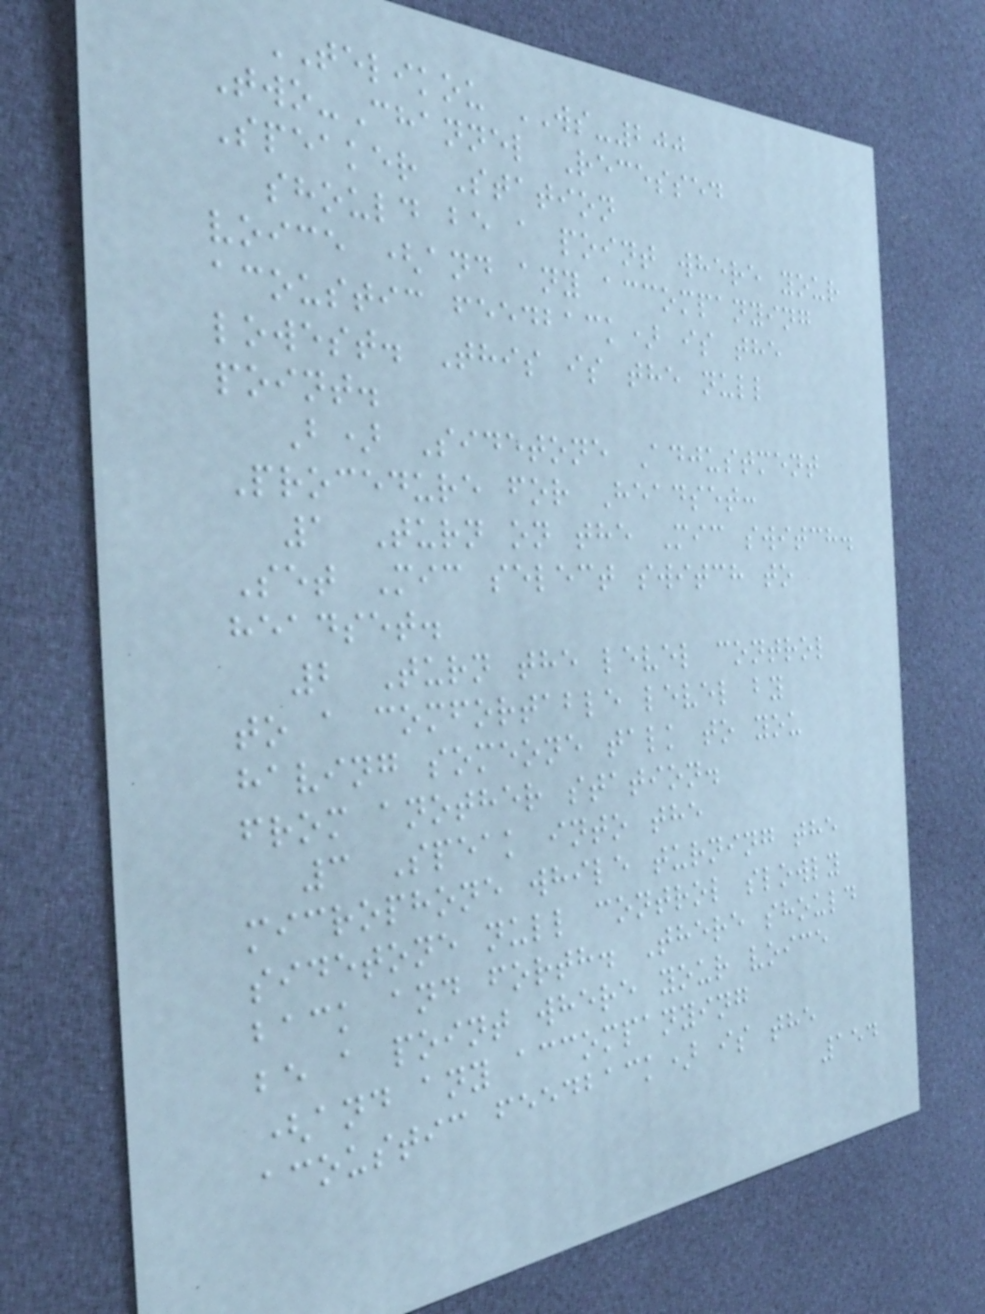TELIKOU WS-200
Two-Channel Recessed
Speaker Station
should be a point where your
voice (and any accompanying
acoustic feedback) is the
lowest. This is the null
point.
B) Sidetone Adjustment
Procedure for Headset:
1 Turn on the Mic switch.
Set Mic select switch to
headset.
2 Turn the level control
to a comfortable level by
having someone talk to you
from another station.
3 Speak into the
microphone while turning the
sidetone null control slowly
back and forth. There should
be a point where your voice
(and any accompanying
acoustic feedback) is the
154
